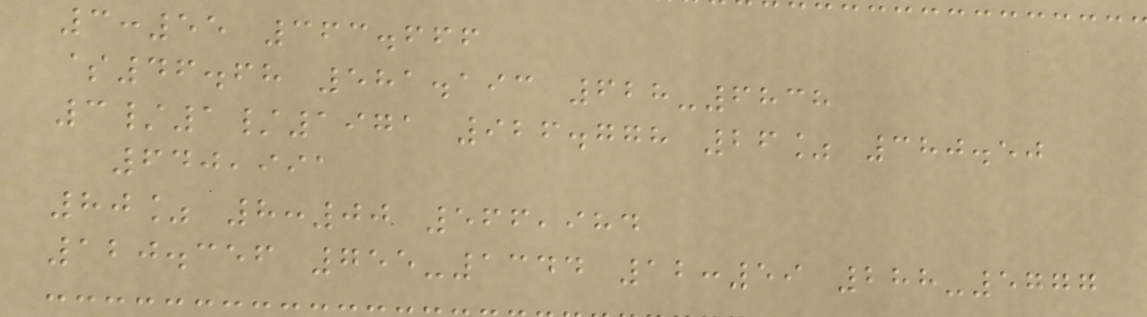3:55 363.666
$46.68 581.193 628-6838
3/1/1971 926.778 26% 380.50
640,991
80% 8:00 566,984
120.356 755-1344 12:59 288-5777
